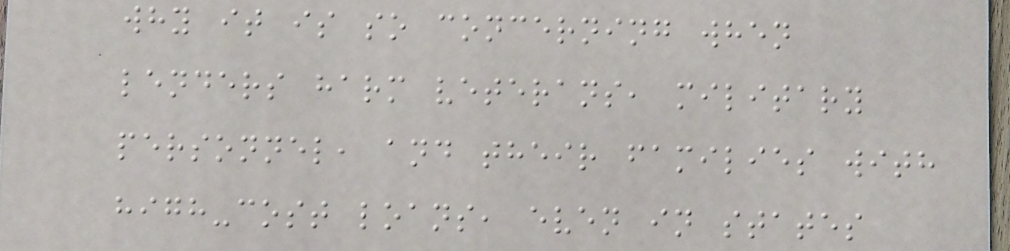why it is so concerning when
lenders harm veterans, military
personnel, and their families with
high-cost loans, even in states
